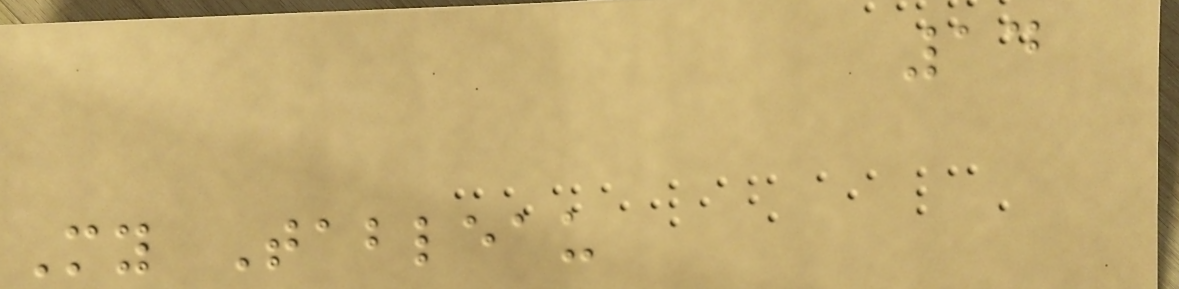14
My Tableau
